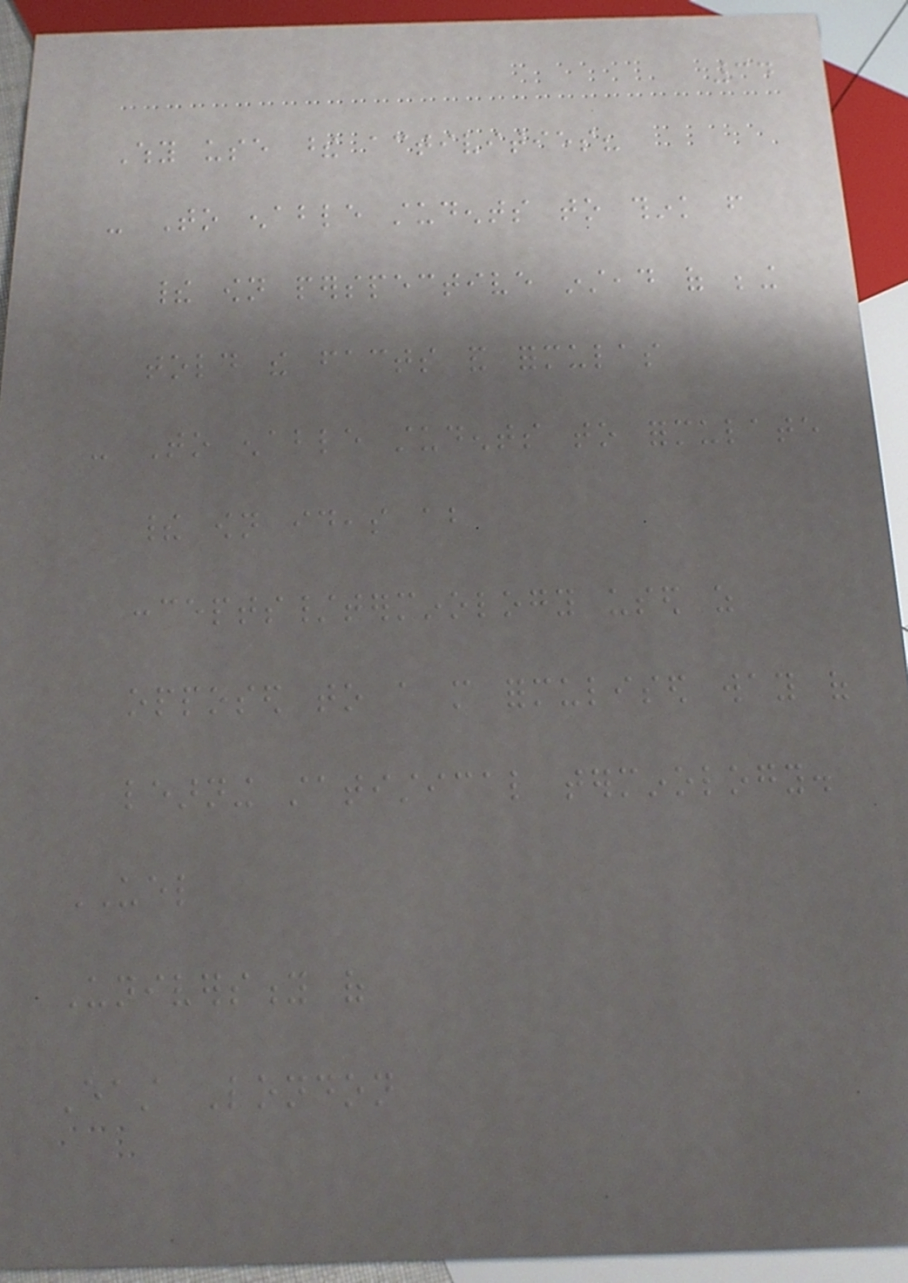34
Why use these activities?
- To enable students to think from
their own perspective instead of being
told the facts and formulas
- To enable students to formulate
their own ideas about
concepts/terminology used as
opposed to a more formulised way of
learning statistical terminology.
UEL
University of
East London
